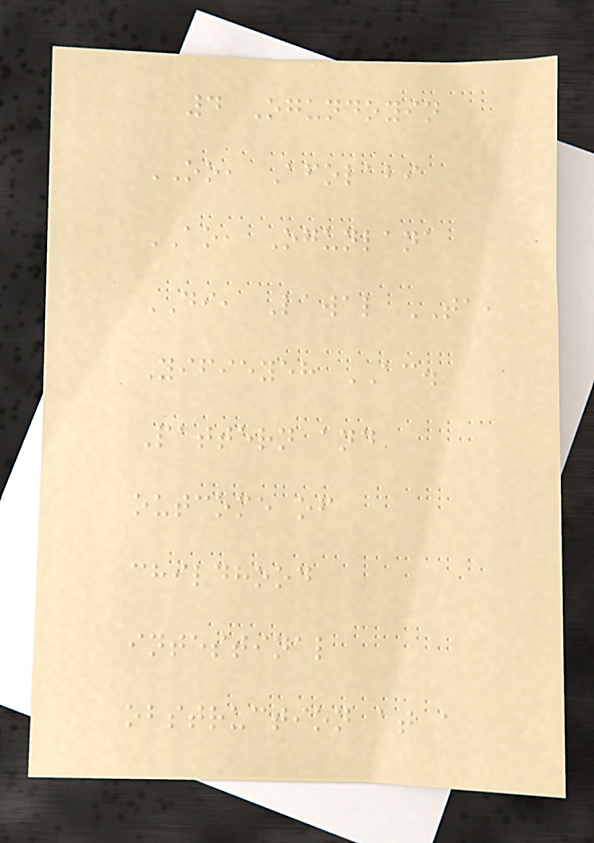4 Ogundoyin
OO, Afolabi
AO, Ogunlana
DI, Lawal TA,
Yifieyeh AC.
Pattern and
outcome of
childhood
intestinal
obstruction at a
